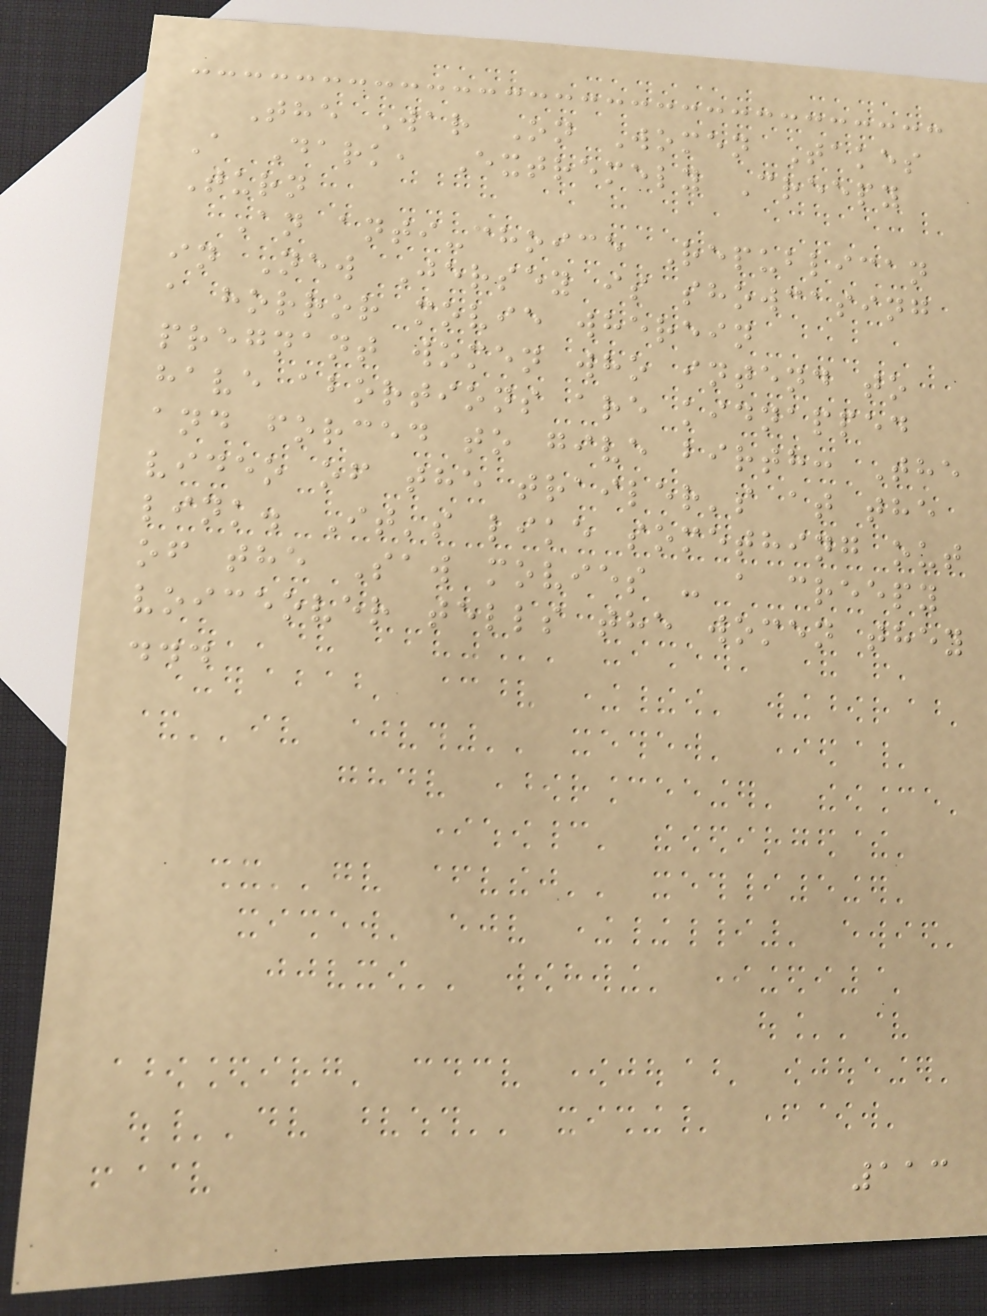The War On Women Takes
A Dark, Extremely Creepy
Turn
An anti-choice Republican
in New Jersey is showcasing
a horror movie wherein
pregnant women who intend to
have abortions are kidnapped
and forced to give birth: The
video of the trailer's at the
link. It's like something out
of the Saw movies - a creepy
voiceover tells the women they
...
113
